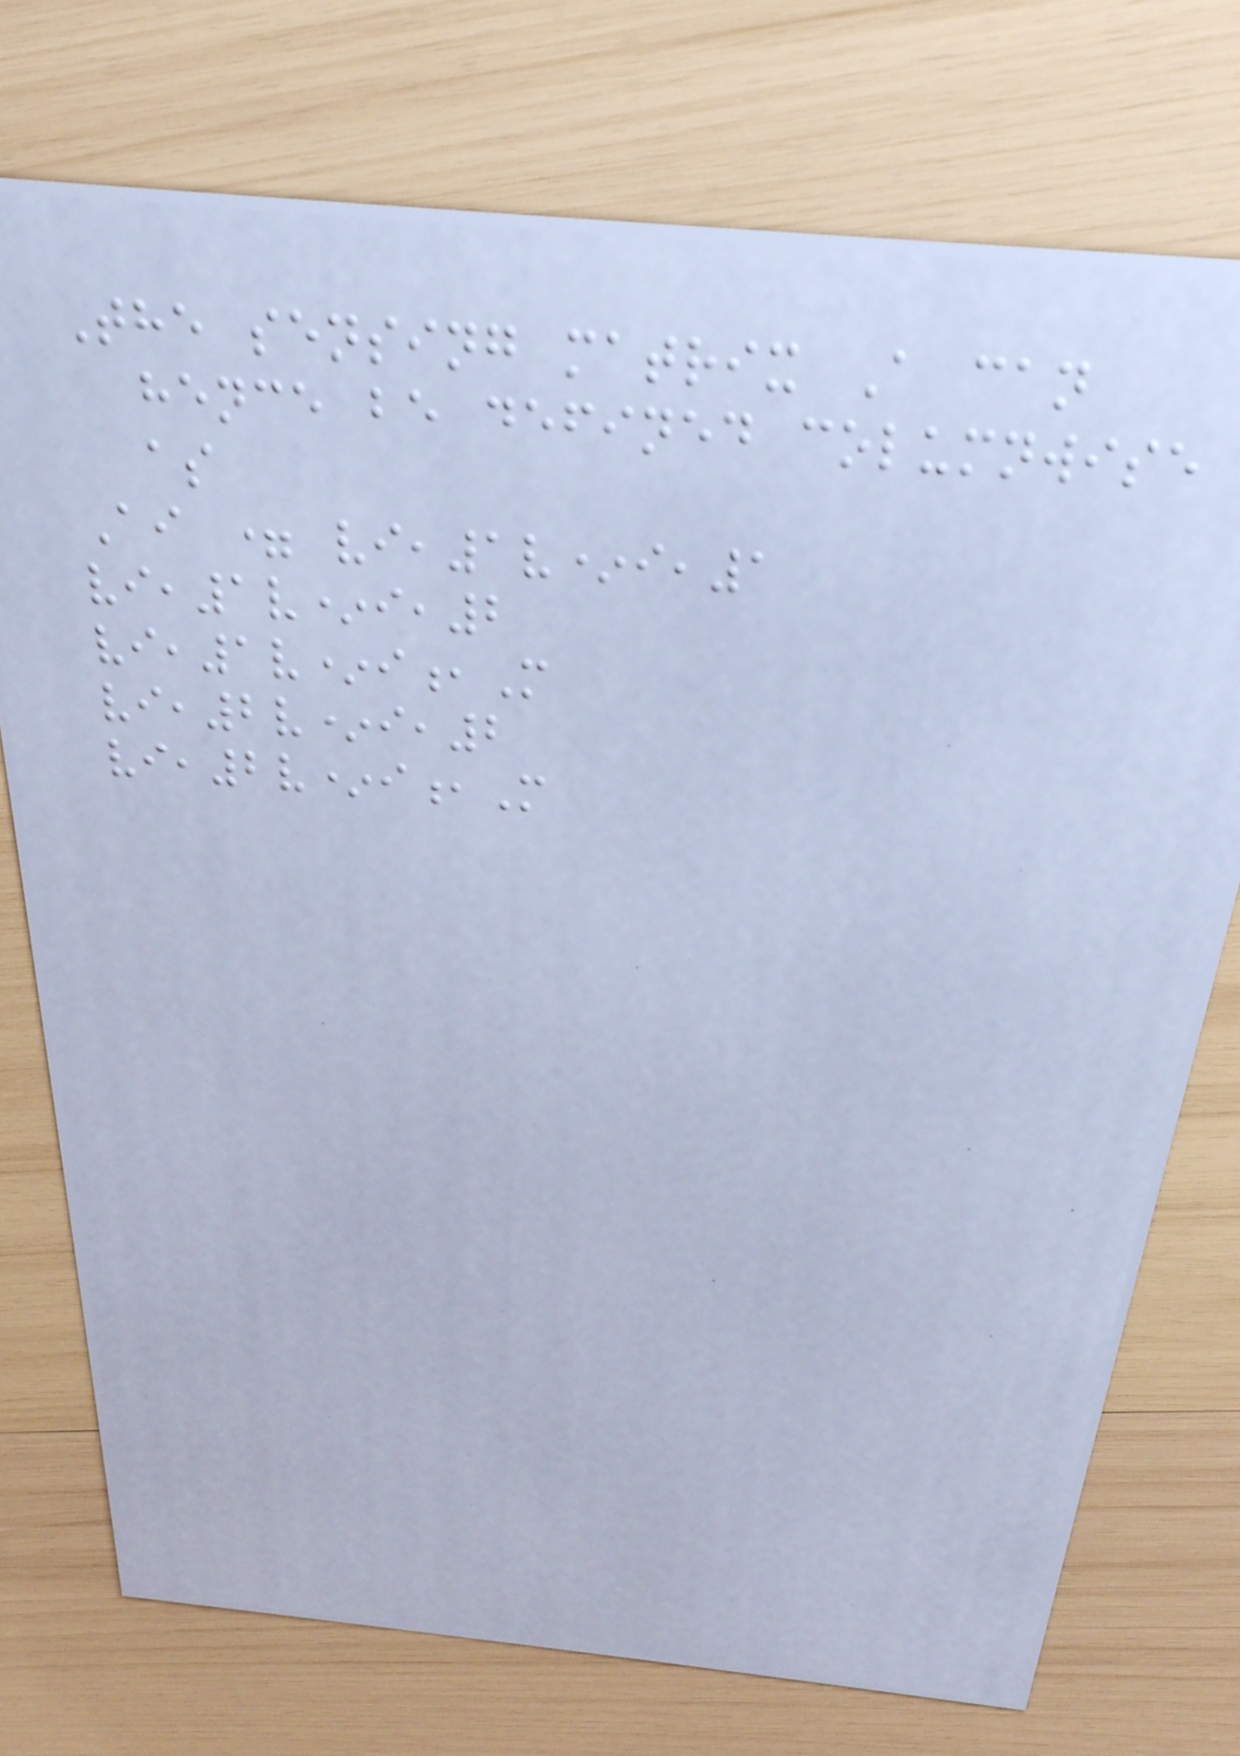The sensing matrix A can
hence be defined columnwise
as
Ai = vi,1v*i,1
vi,1v*i,2
vi,1v*i,M
vi,2v*i,2
vi,2v*i,M
